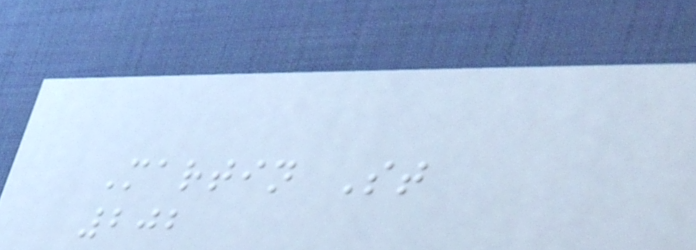Martin St
202
